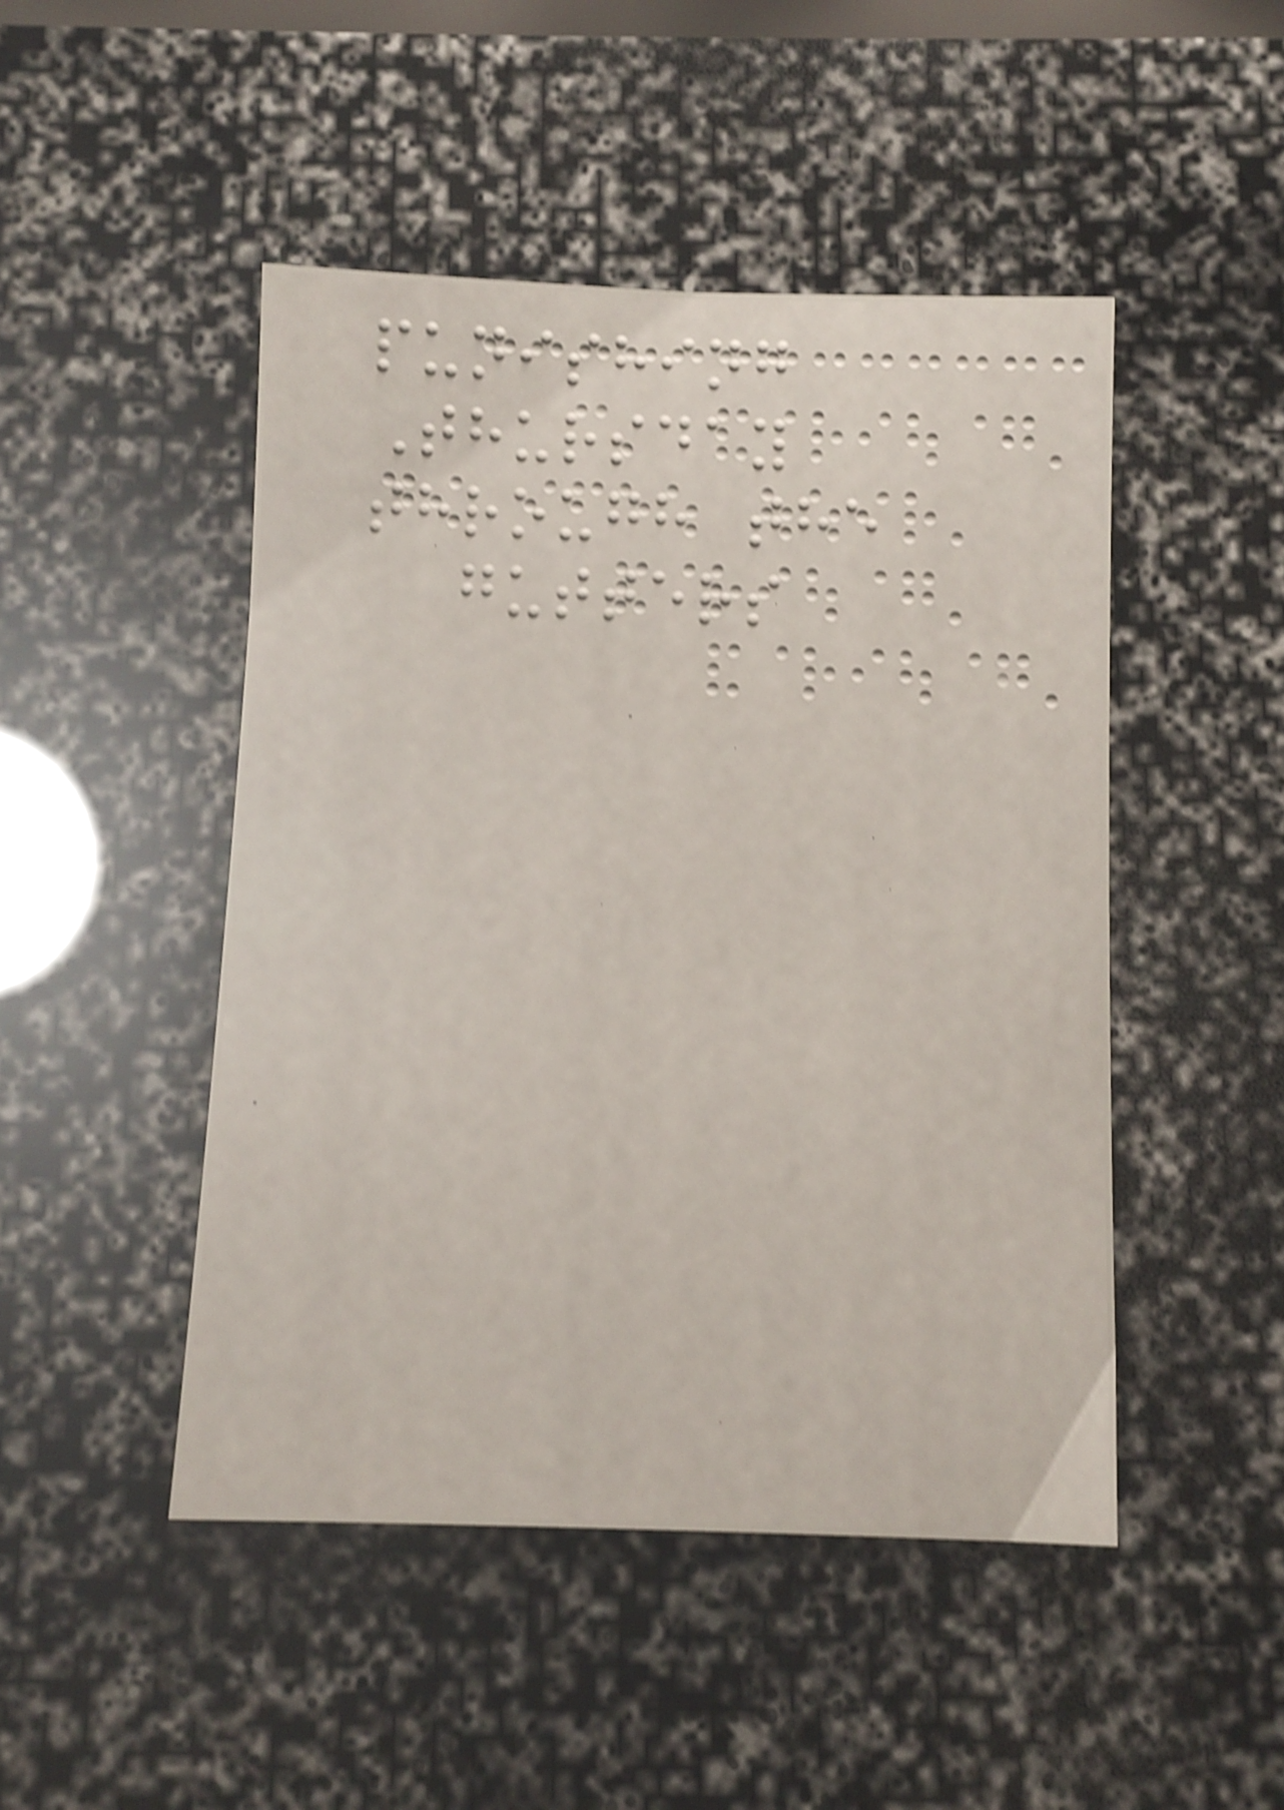punishing
Thursday
through the
gutters
